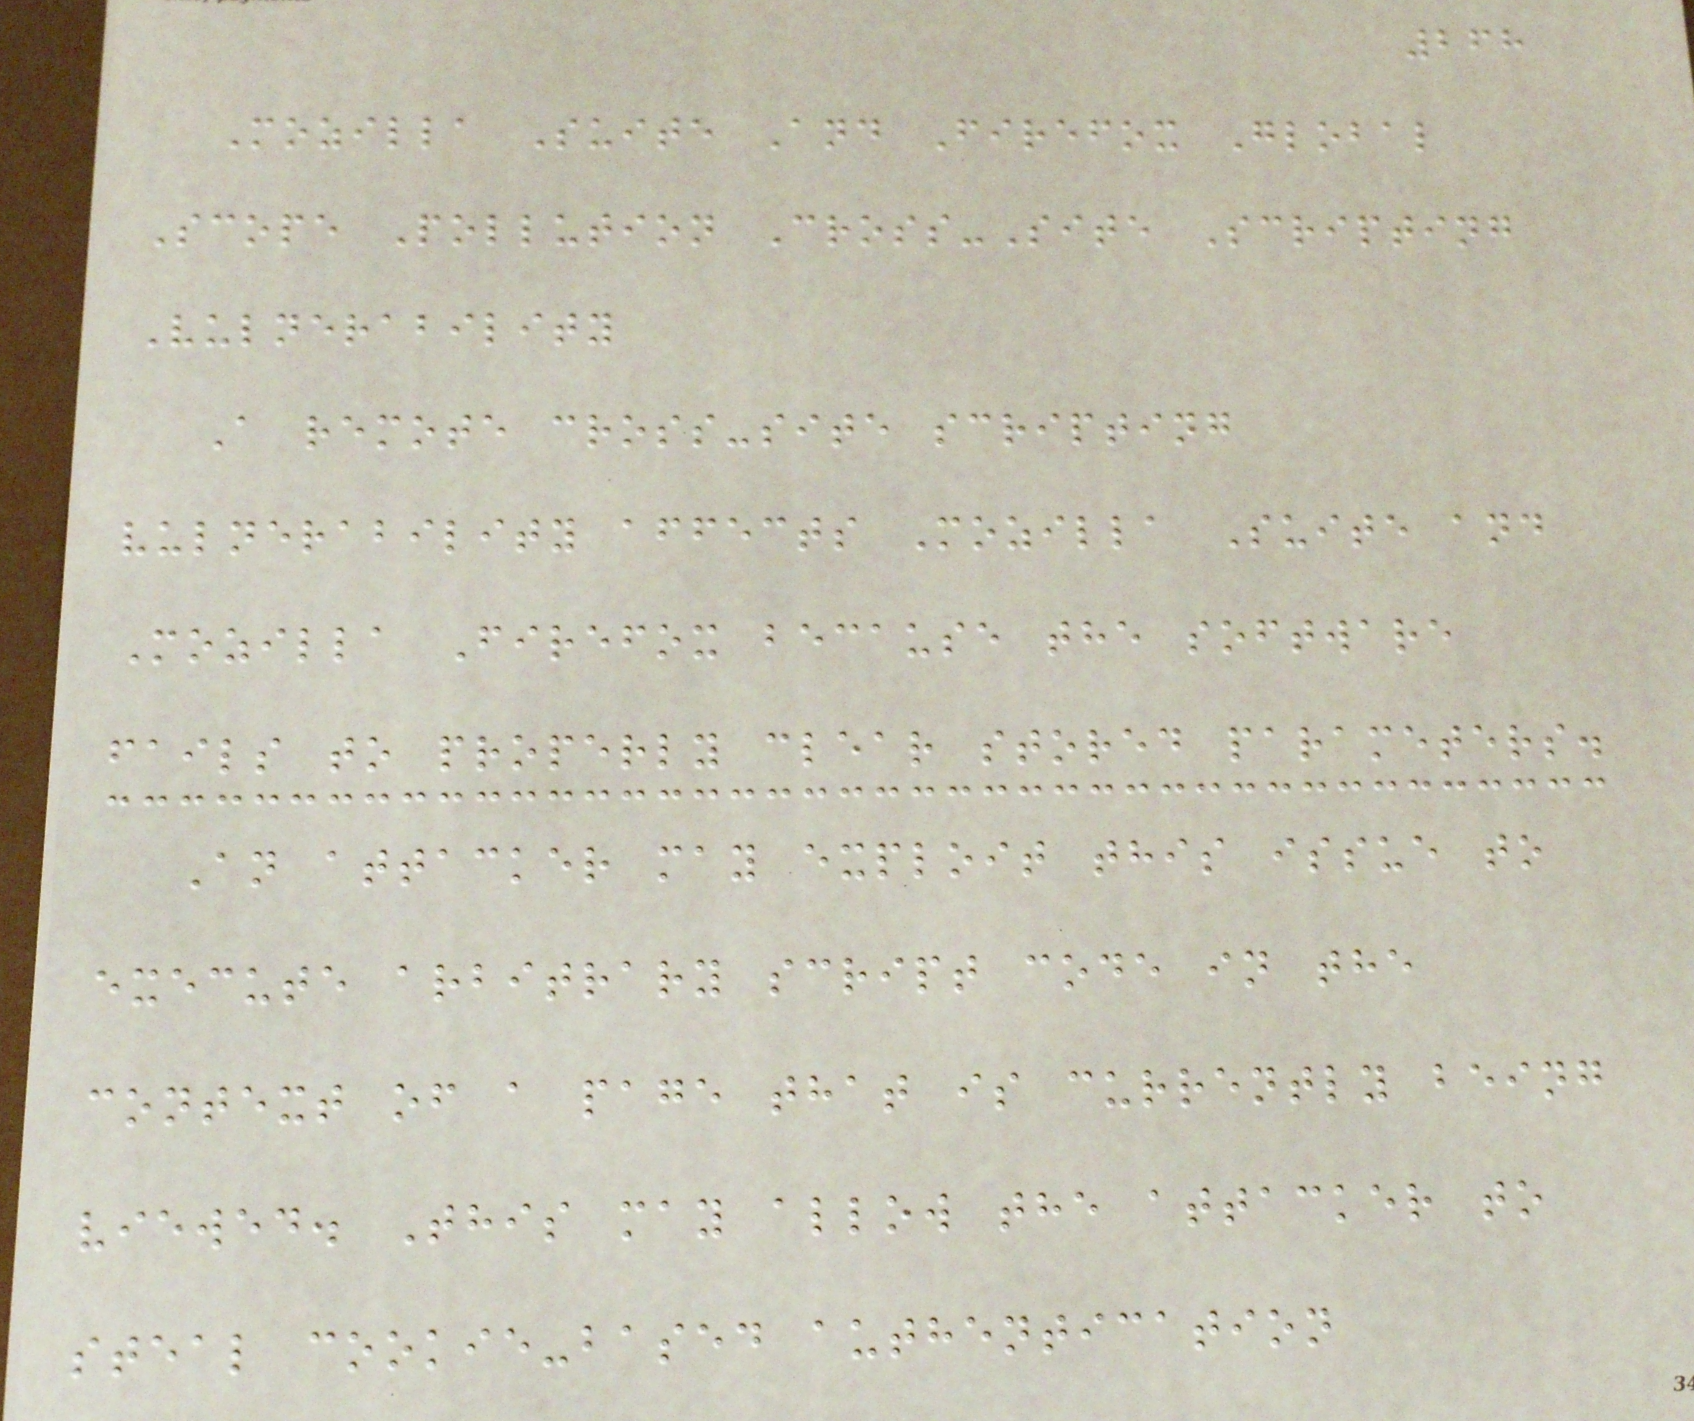268
Mozilla Suite And Firefox Global
Scope Pollution Cross-Site Scripting
Vulnerability
A remote cross-site scripting
vulnerability affects Mozilla Suite and
Mozilla Firefox because the software
fails to properly clear stored parameters.
An attacker may exploit this issue to
execute arbitrary script code in the
context of a page that is currently being
viewed. This may allow the attacker to
steal cookie-based authentication
